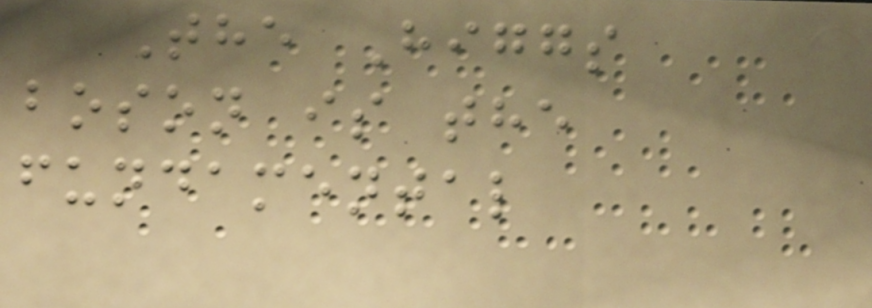The Higgs
boson is the
fundamental
